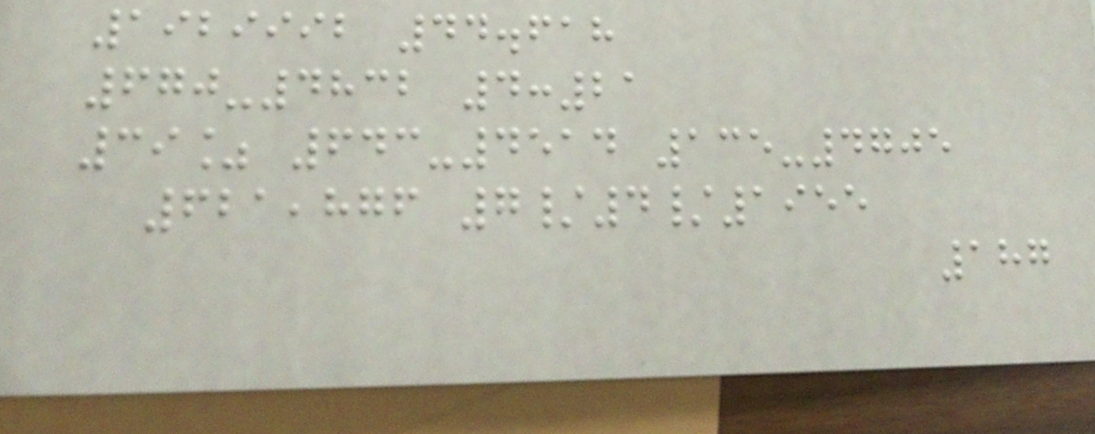1929992 44.618
670-4832 4:21
39% 643-4514 135-4705
621,876 7/4/1955
187
